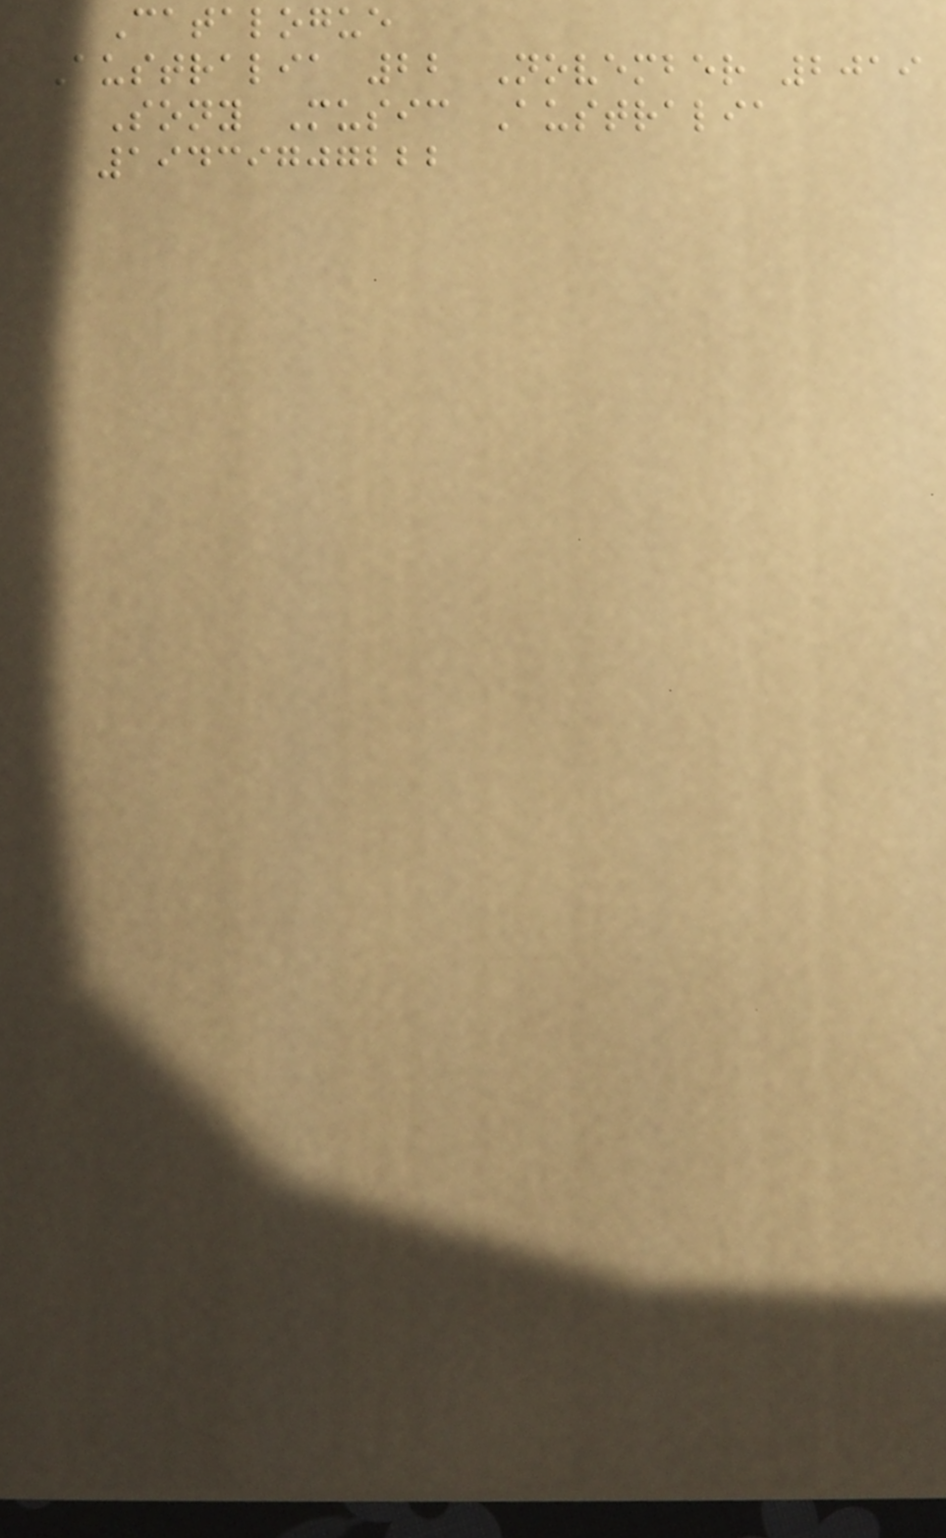Catalogue
Australia 22 November 2019
Sony Music Australia
19439707222
